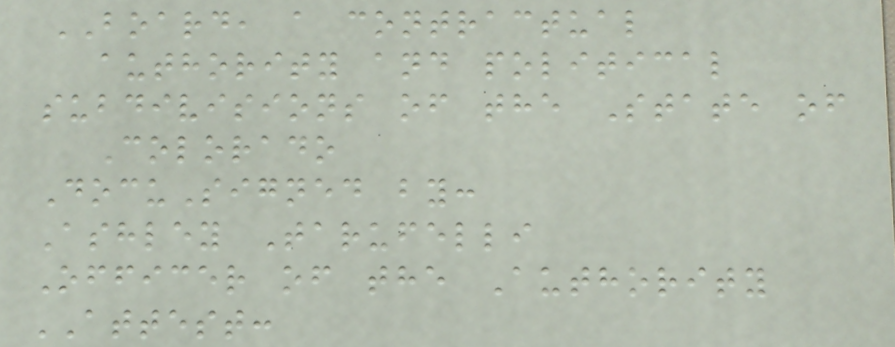BOARD, a contractual
authority and political
subdivisions of the State of
Colorado
DocuSigned by:
Ashley Tarufelli
Officer of the Authority
ATTEST:
